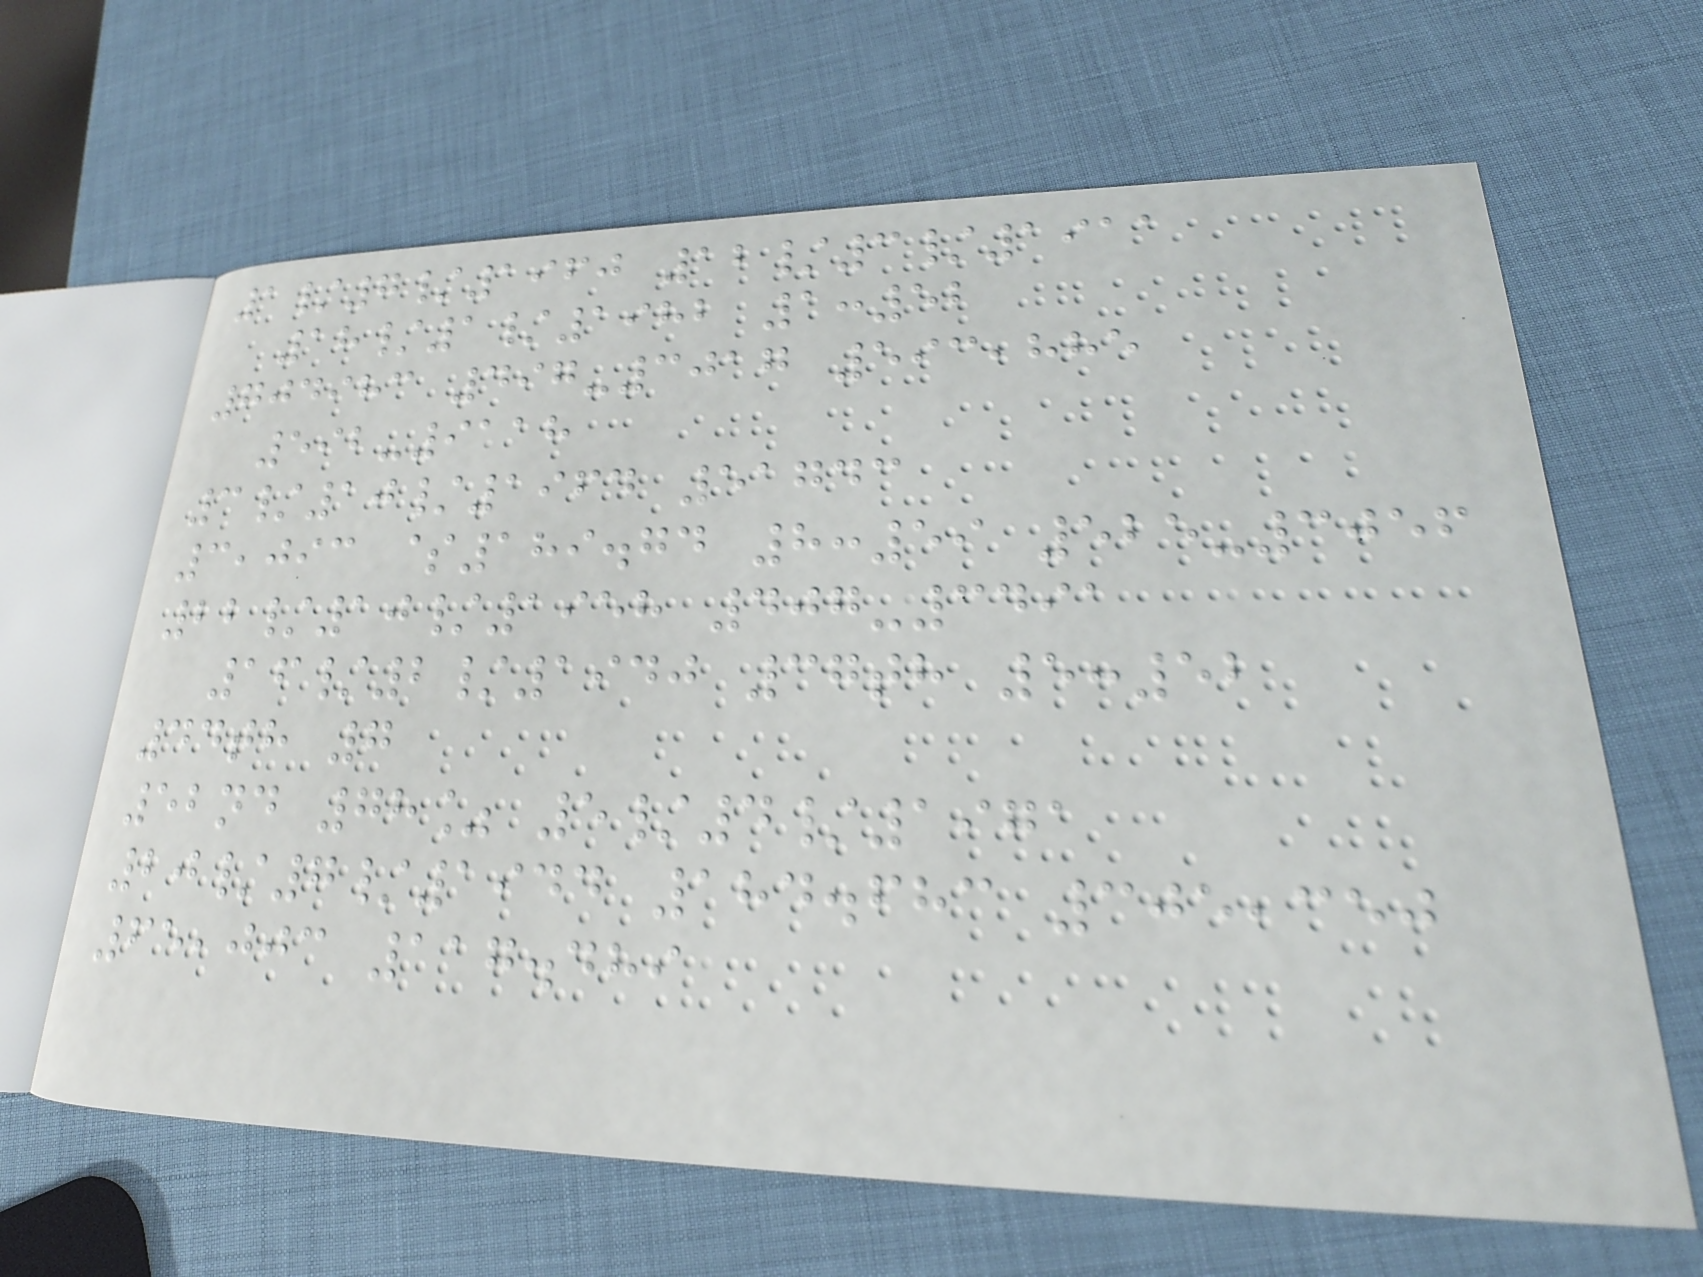1/7/1960 12/3/1911
18/1/1982 1:52
704983 497-3017 593,885
592-9118
3/10/1964 51743
3,093 $189.74 8:59 525-3056
22/10/1958 407-3491
16/2/1940 37th 5:52
44th 7
52nd 78% 5/4/1971
20/7/1944 184.683 305,350
65,003 117.489
